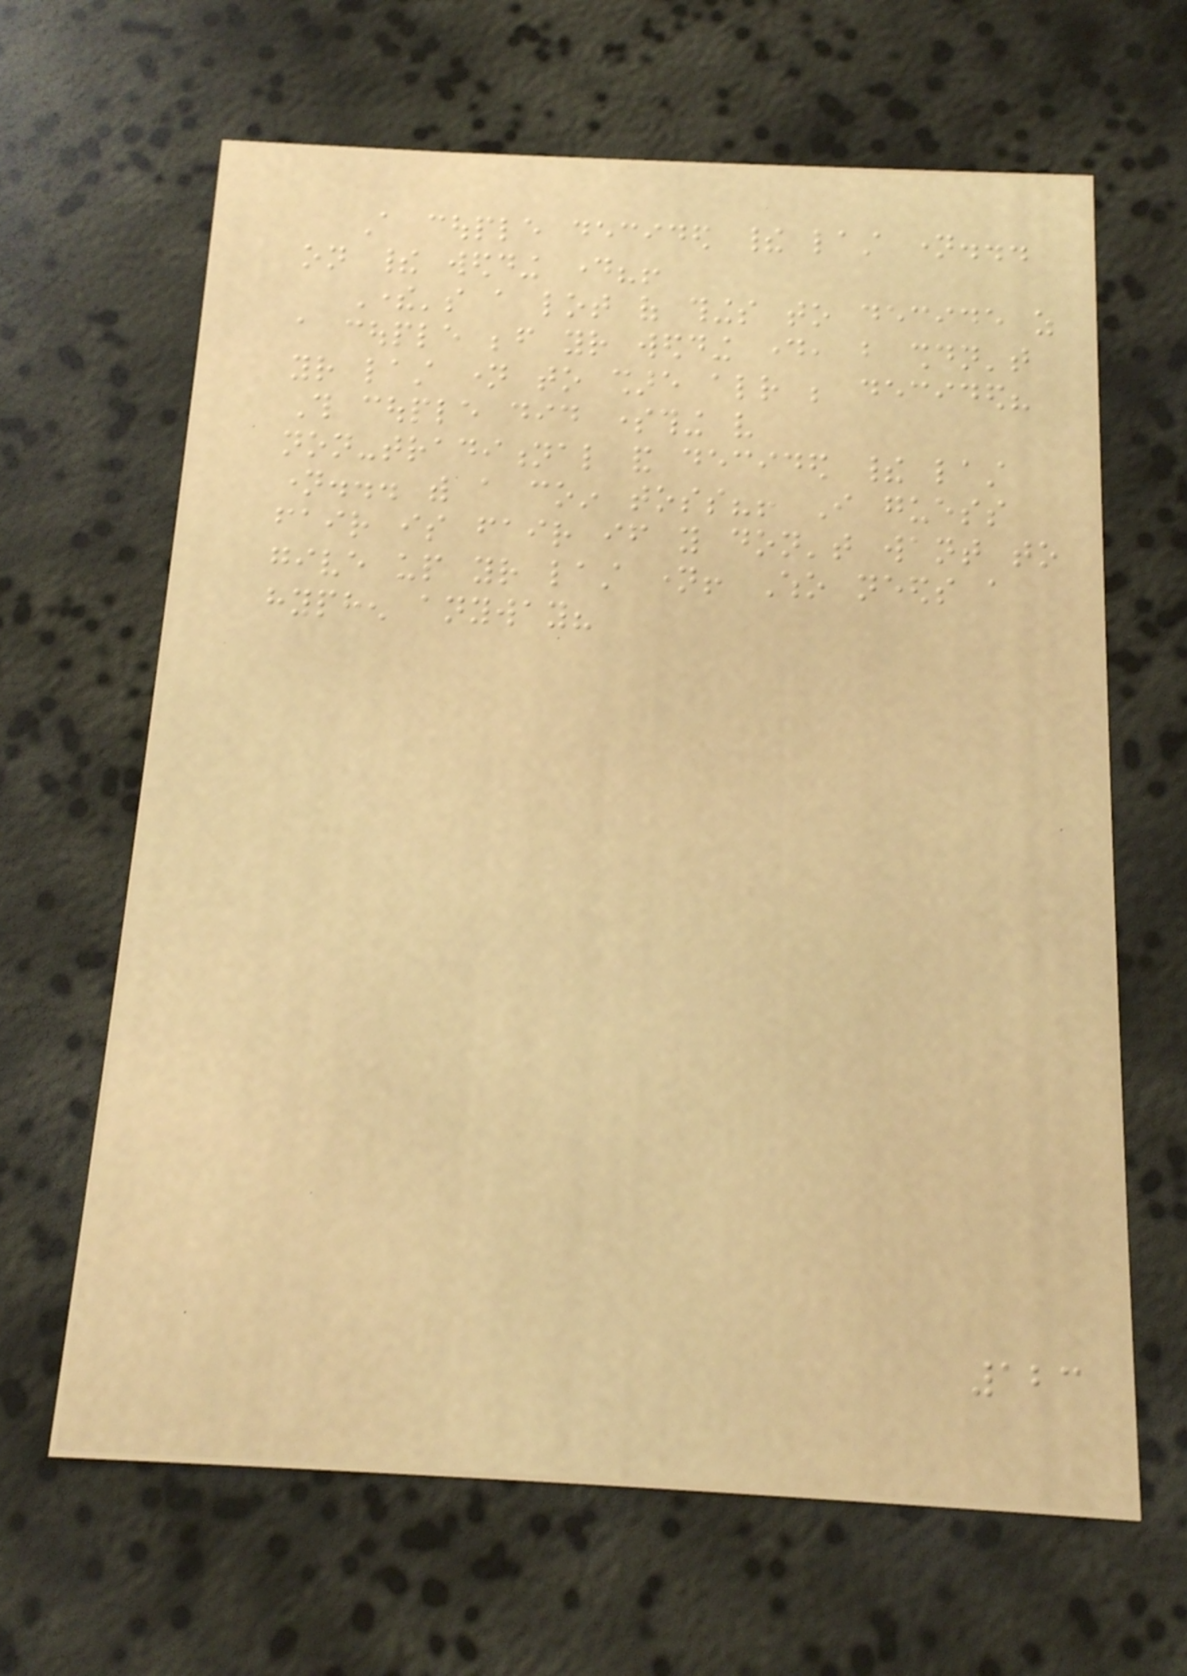A couple decided their last name...
on their wedding day?!
There's a lot of things to decide as
a couple before your wedding day, but shouldn't
your last name to share already be decided?
This couple did something very
non-traditional and decided their last
name... with a coin toss?! I guess
fair is fair if you don't want to
give up your last name! Who needs a
hyphen anyway?
123
